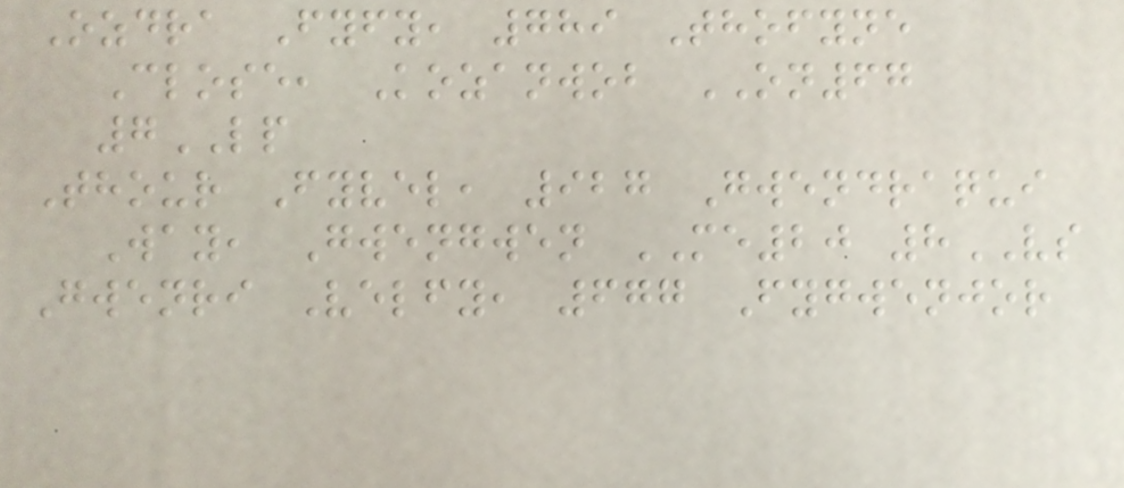Ozdra Fyfy, 789 Thofyne
Close, Kozanwob ON67
7LP
Thour Fyvel, 927 Gwendraqui
Way, Gwengwen ME20 8VS
Gwenri Velfy, 677 Fygwenjor
